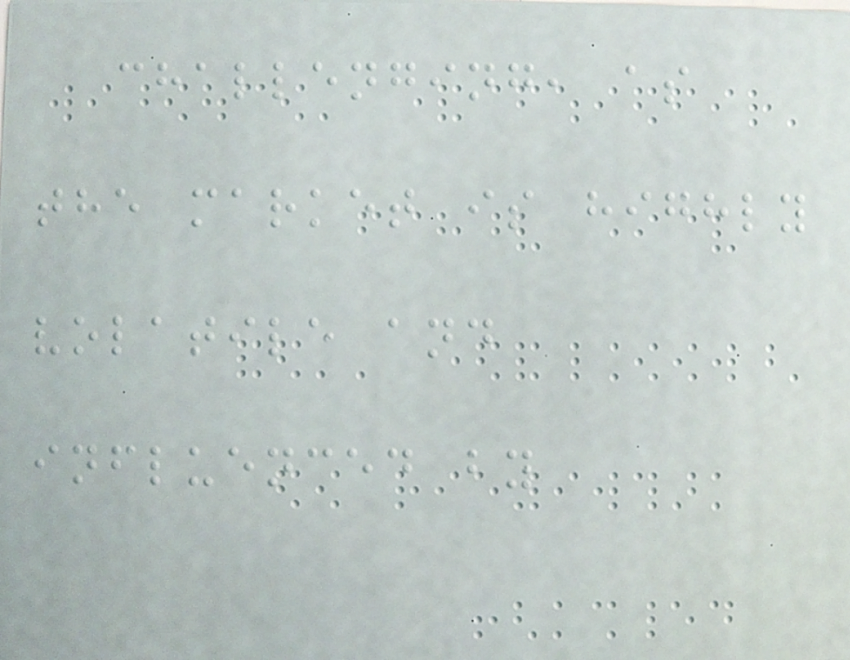challenging, as
the market is highly
volatile and
influenced by
